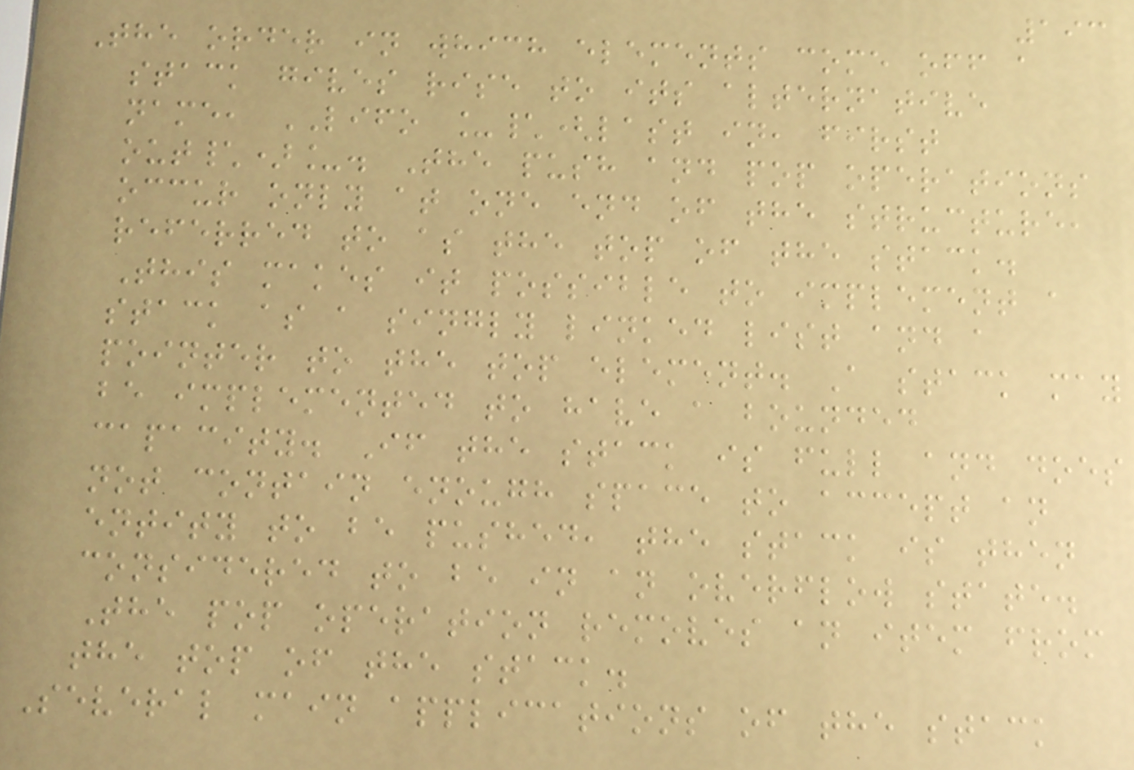193
The order in which elements come off a
stack gives rise to its alternative
name, LIFO _\(last in, first
out\)_. The push and pop operations
occur only at one end of the structure,
referred to as the top of the stack.
This makes it possible to implement a
stack as a singly linked list and a
pointer to the top element. A stack may
be implemented to have a bounded
capacity. If the stack is full and does
not contain enough space to accept an
entity to be pushed, the stack is then
considered to be in an overflow state.
The pop operation removes an item from
the top of the stack.
Several main applications of the stack
